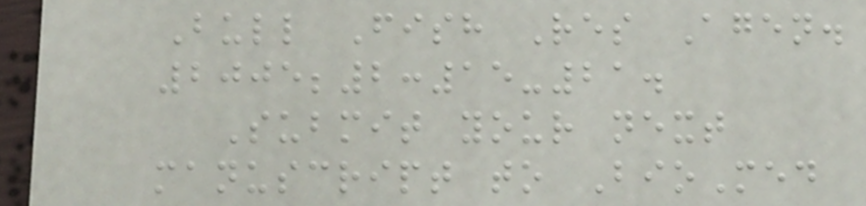Bull Fish Res Agen.
2005;2:15-21.
Submit your next
manuscript to BioMed
